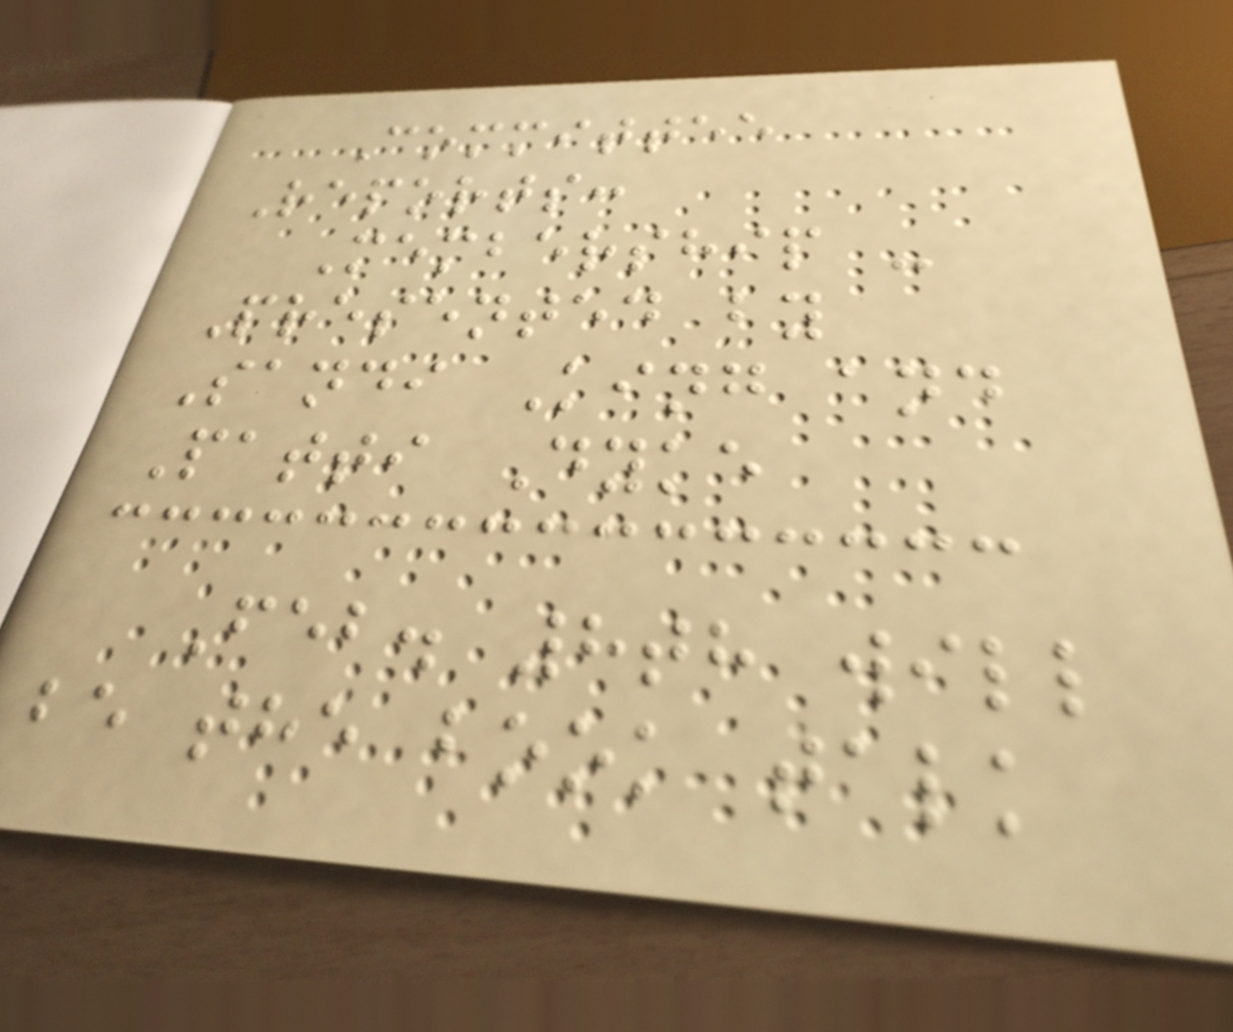Committee
Reports:
Membership -
Presented by
Sandi King and
Patti Dyke
Feb. 8th will
be the book talk
